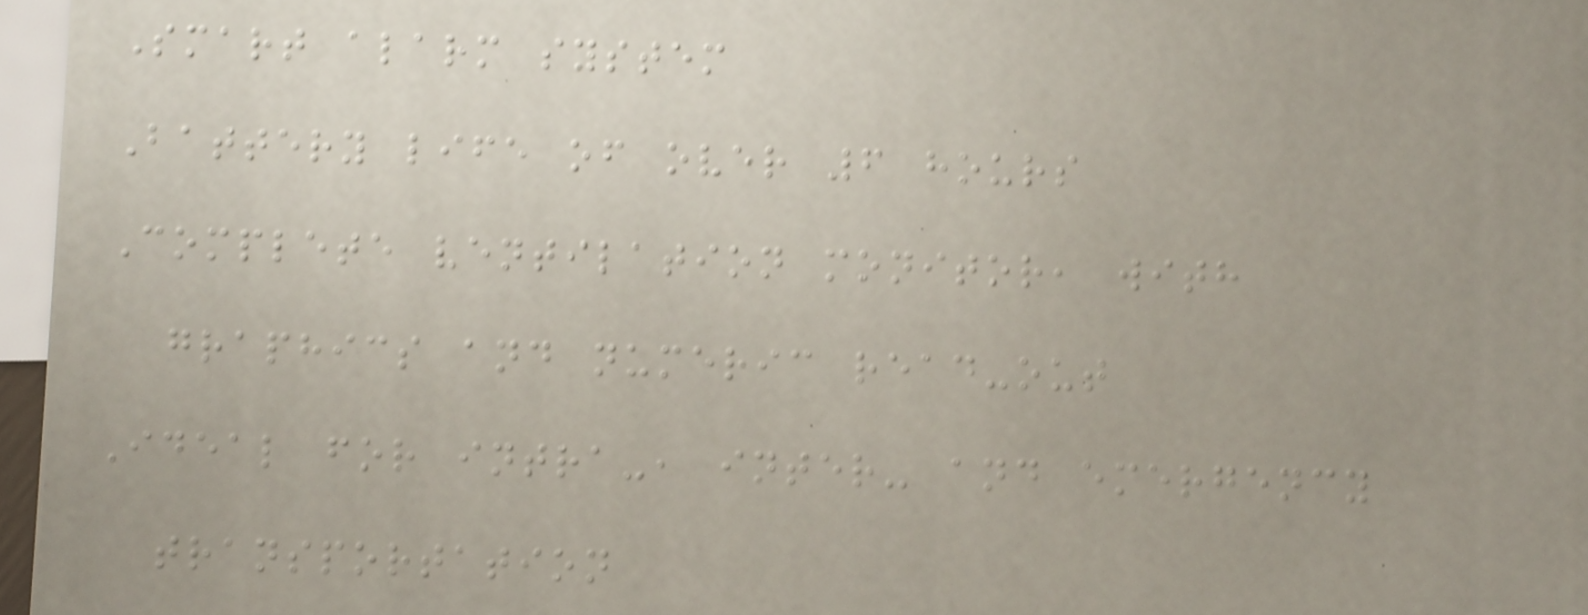Smart alarm system
Battery life of over 6 hours
Complete ventilation monitor, with
graphics and numeric read-out
Ideal for intra-, inter- and emergency
transportation
